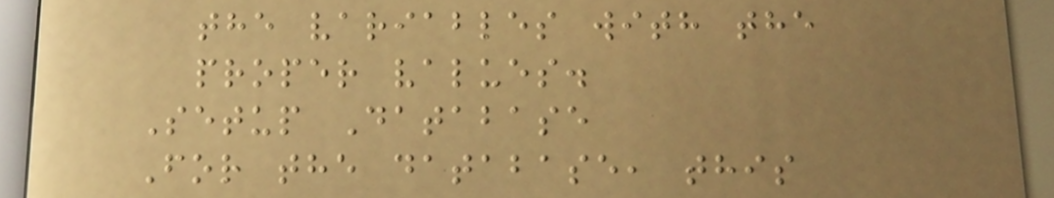the variables with the
proper values.
Setup Database
For the database, this
